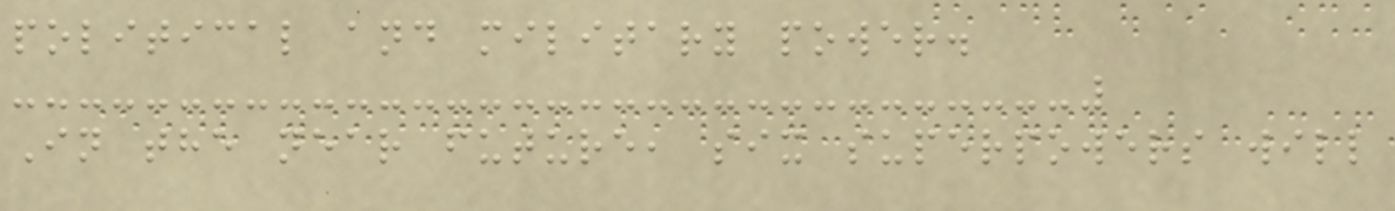political and military power.
In the near future, six superpowers will
